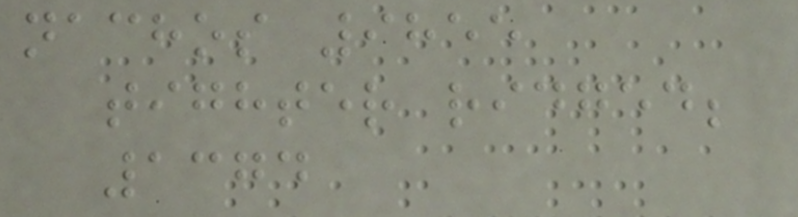nachos 9855
tighter ridged;
1374
